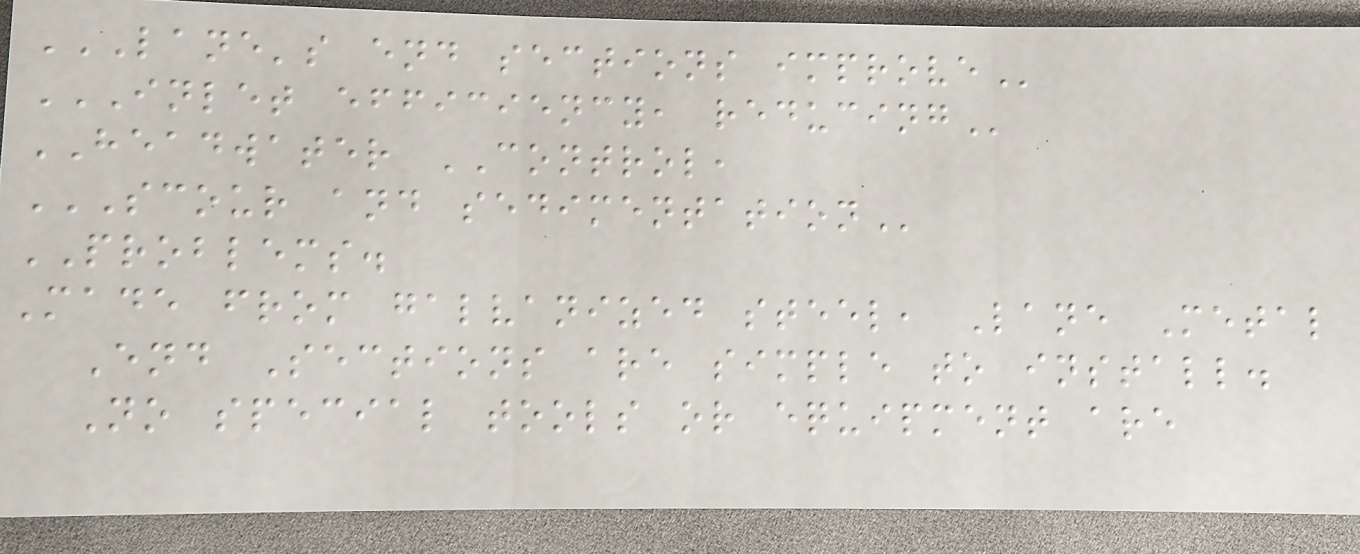LANE'S END SECTIONS IMPROVE
INLET EFFICIENCY, REDUCING
HEADWATER CONTROL,
SCOUR AND SEDIMENTATION
PROBLEMS.
Made from galvanized steel, Lane Metal
End Sections are simple to install.
No special tools or equipment are
